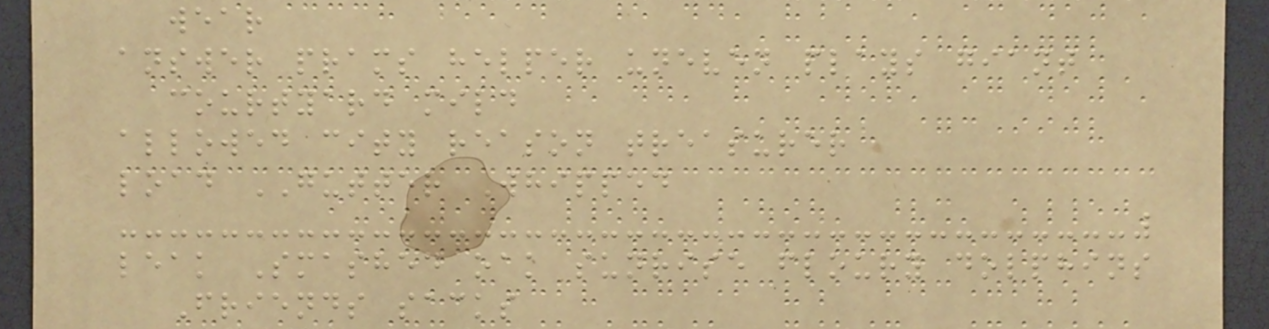wear
answer prams helper uneven plays giant
courtyard mild
allowed city reason treasurer
load GUTTER Whipped
leak Smashed oak sunrise floury dolphins
Friends sacks
